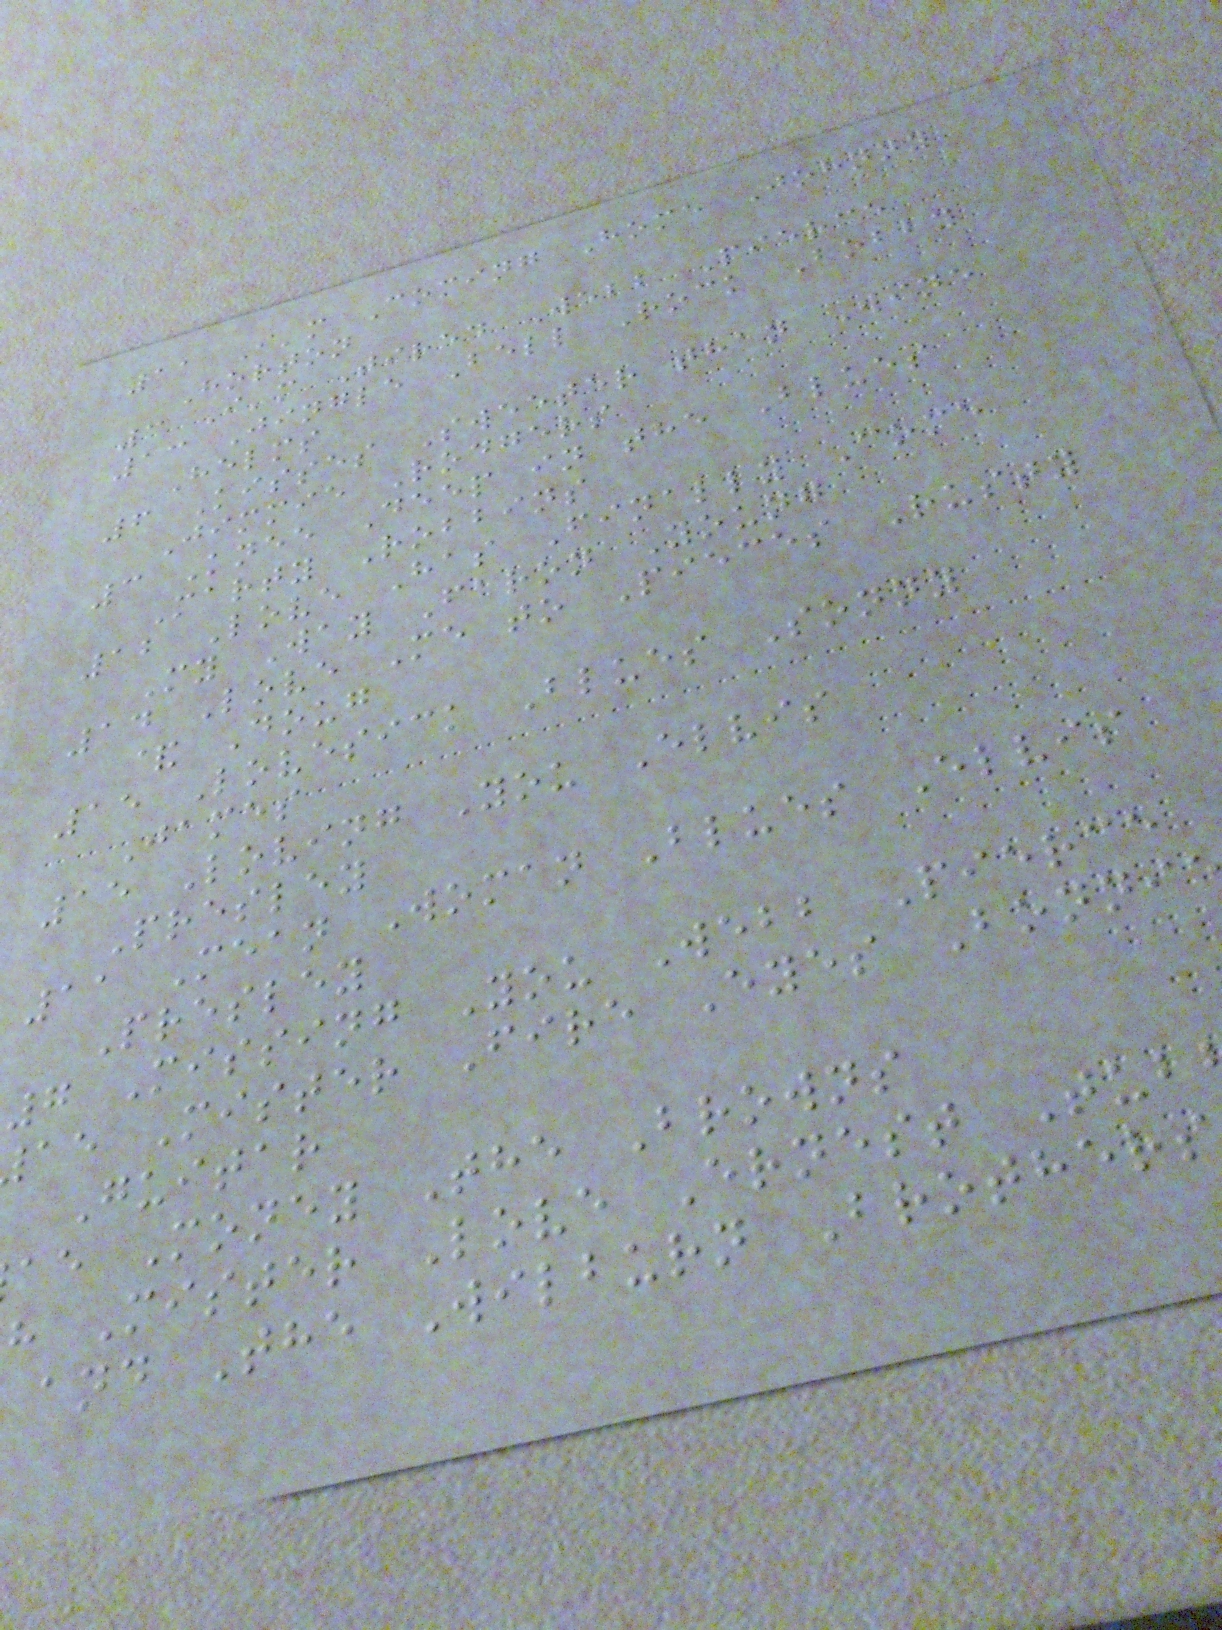11 I'm Coming Home Johnny
Horton
3 I'm Tired Webb Pierce
13 Jingle Bell Rock Bobby
Helms
6 Kisses Sweeter than Wine
Jimmie Rodgers
3 Knee Deep in the Blues
Marty Robbins
12 Love Has Finally Come
My Way Faron Young
14 Love Me to Pieces Rusty
& Doug
15 Lovesick Blues Sonny
James
15 Loving You Elvis
Presley
11 Mean Woman Blues Elvis
Presley
7 Missing You Webb Pierce
ae Mister Fire Eyes Bonni
Guitar
ae Money The Browns
h Mister Love Ernest Tub
and The Wilburn Brothers
